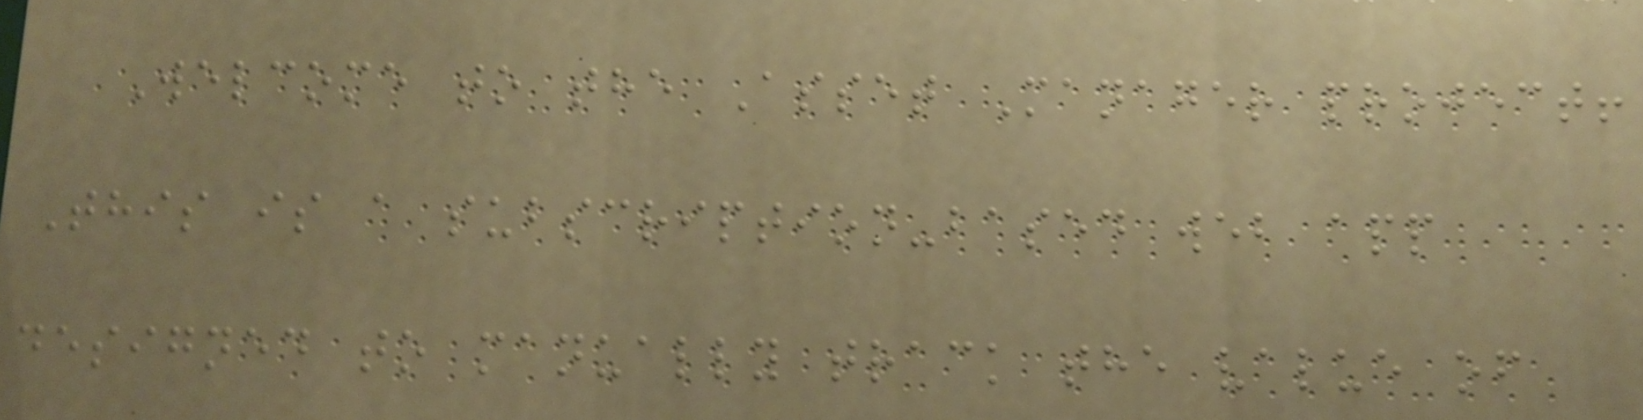Welcome to the Asset Manager project!
This is a subscription-based web app
designed to manually track the value of
